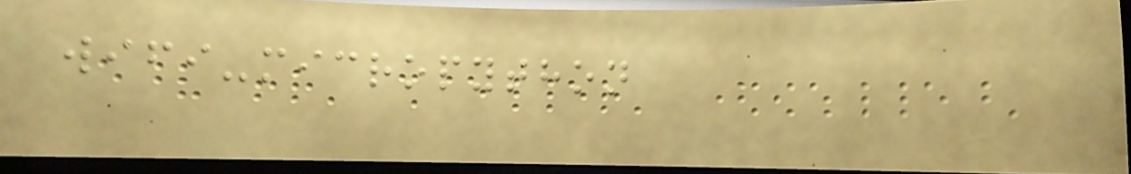wifi-micropython
